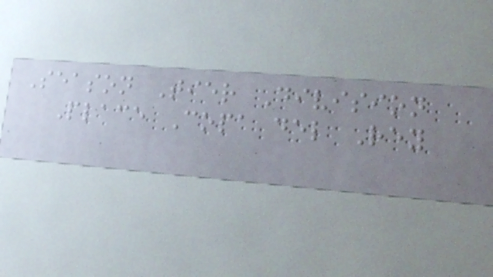Season Tier Division
Place Copa del Rey
